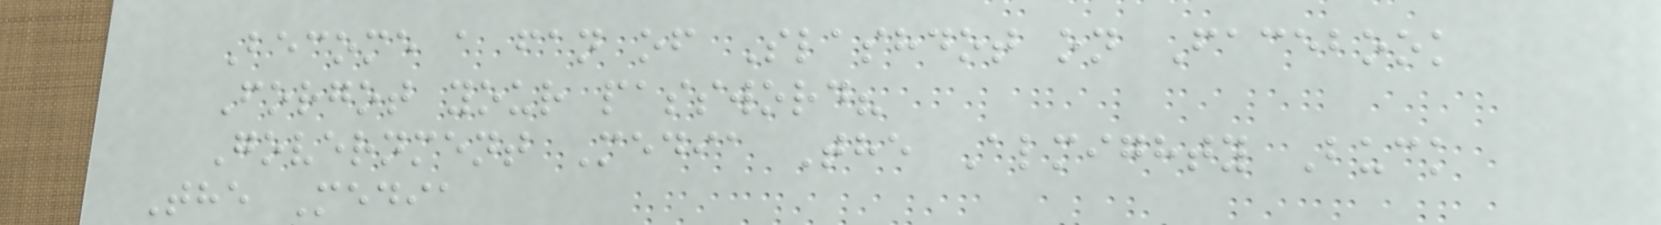Become a fan of Slashdot on Facebook
Forgot your password?
Government Media The Almighty Buck
The Media
